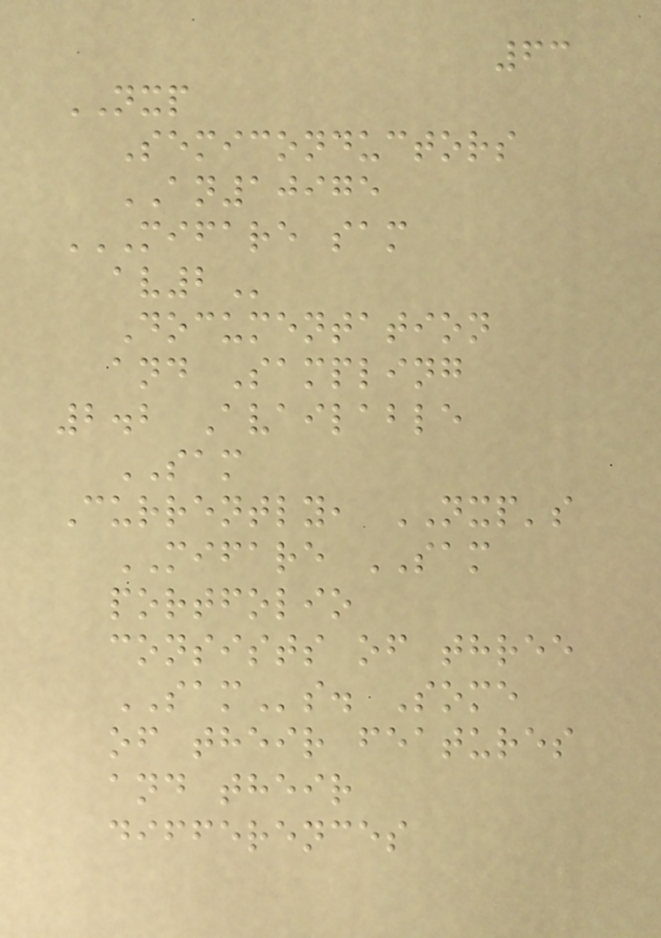63
NXP
Semiconductors
AN10975
MIFARE SAM
AV2
Documentation
and Sampling
2.2 Available
SAM
Currently, NXP's
MIFARE SAM
portfolio
consists of three
SAMs. Some
of their features
and their
differences
